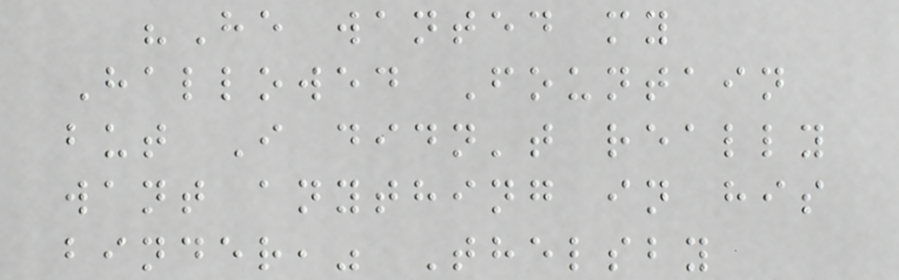"He wanted my
Hallowed Fountain
but I didn't really
want anything in his
binder," Thelsby
